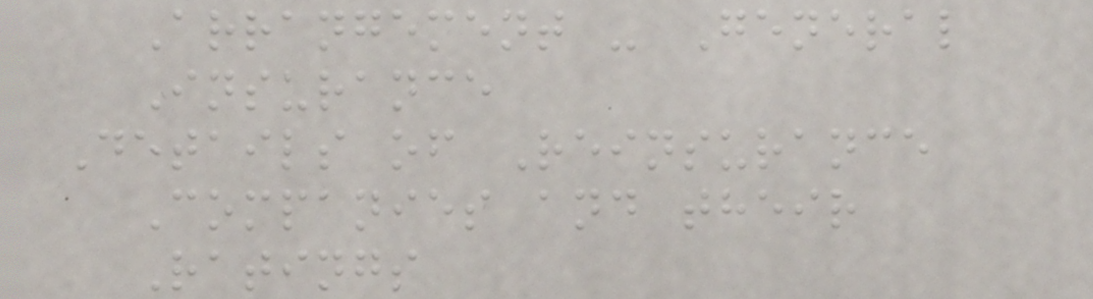Arrangement - General
Insurance
Details of Reinsurance
Companies and their
Ratings
